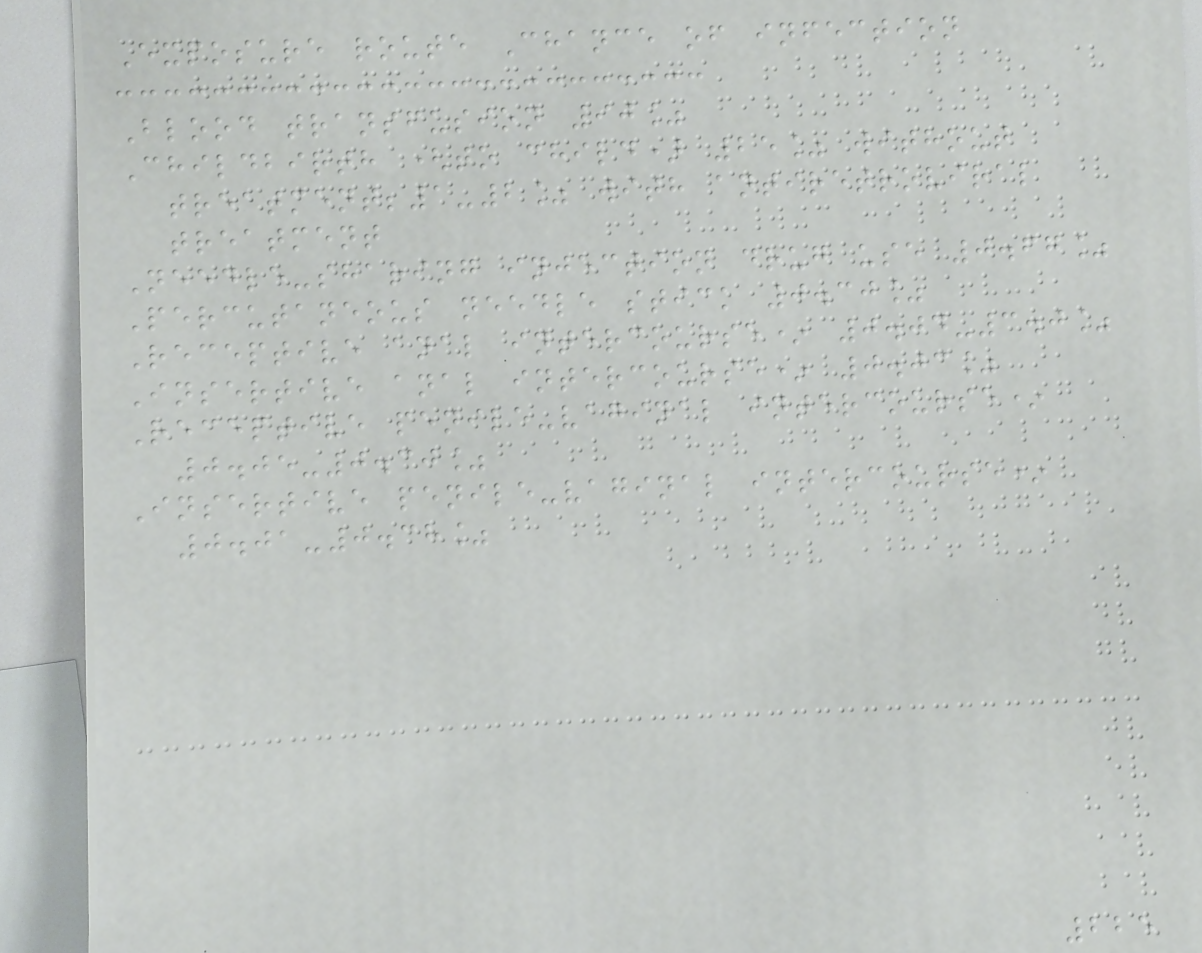Exposure route Chance of infection
Blood transfusion 90%
Childbirth (to child) 25% without
treatment;1-2% with antiretroviral
treatment
Needle-sharing injection drug use 0.67%
Percutaneous needle stick 0.30%
Receptive anal intercourse* 0.04-3.0%
Insertive anal intercourse* 0.03%
Receptive penile-vaginal intercourse*
0.05-0.30%
Insertive penile-vaginal intercourse*
0.01-0.38%
225
